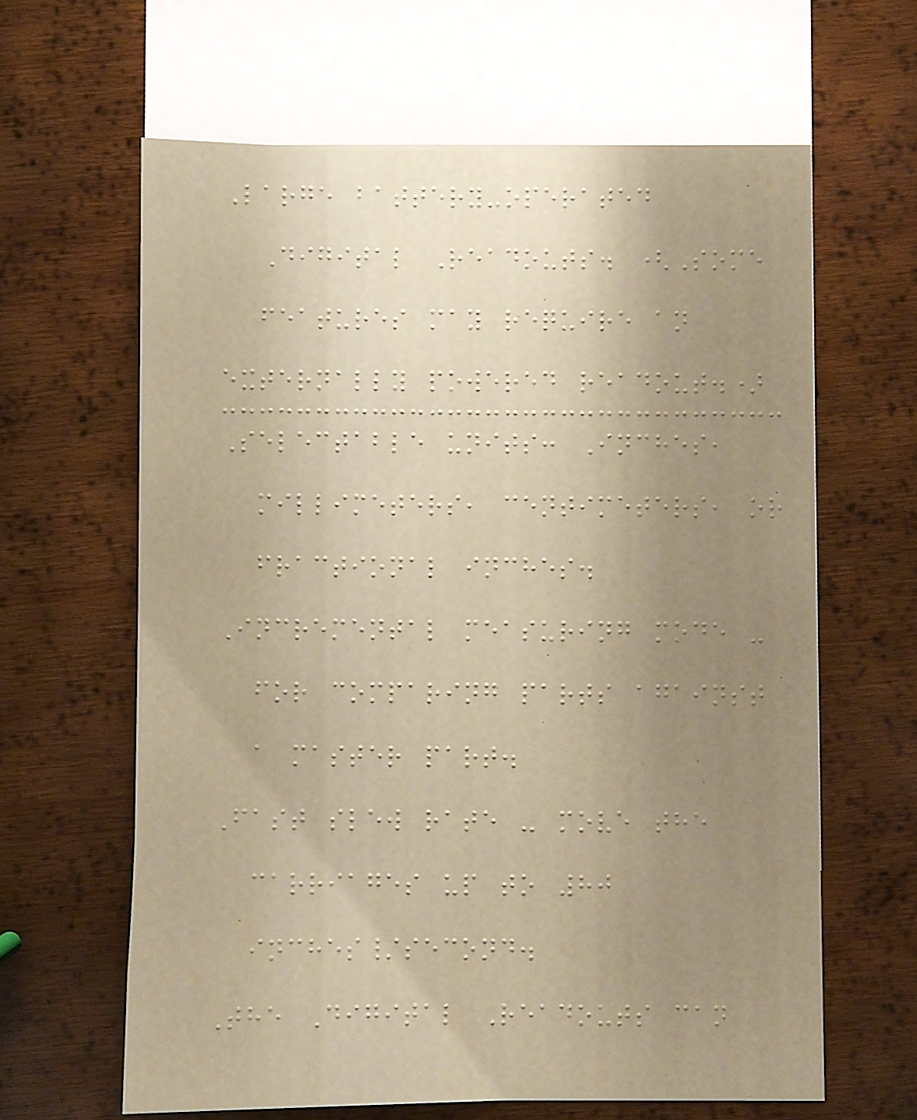Large battery-operated
Digital Readouts. (Some
features may require an
externally powered readout.)
Selectable units: Inches,
millimeters, centimeters, or
fractional inches.
Incremental measuring mode -
for comparing parts against
a master part.
Fast slew rate - move the
carriages up to 80
inches/second.
The Digital Readouts can
